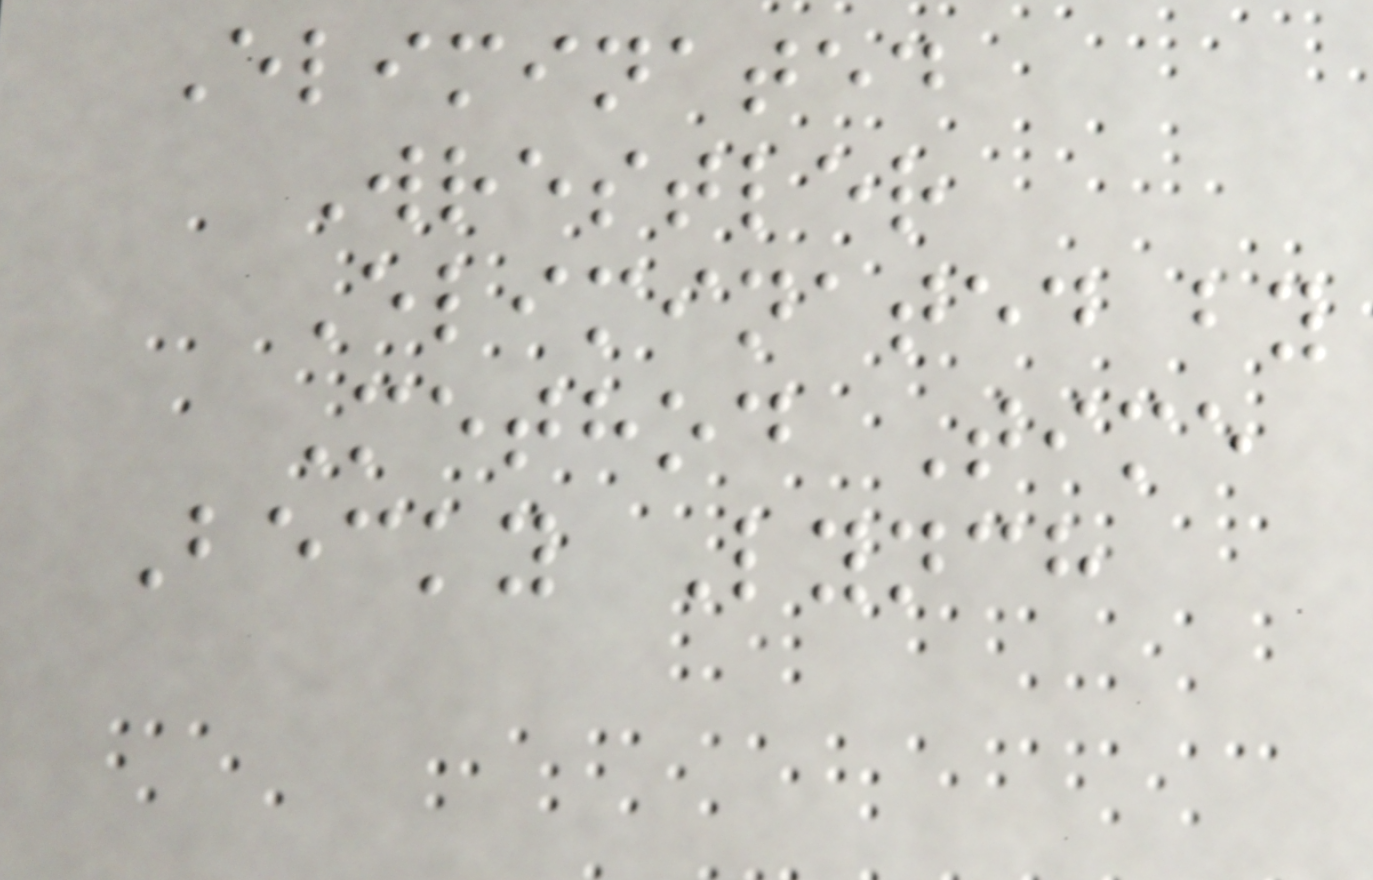Eliminated
Wrestler
Eliminated by
Method Time
Becky Lynch
